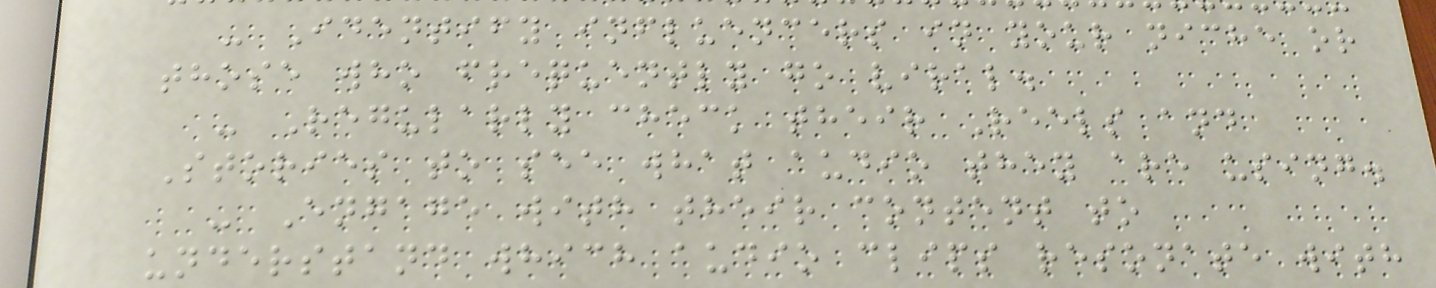- Identify influencers in your niche or
those who frequently go viral.
- Regularly check their Reels and
Stories to see what audio they are using.
- Engage with their content to
understand which audio clips resonate with
